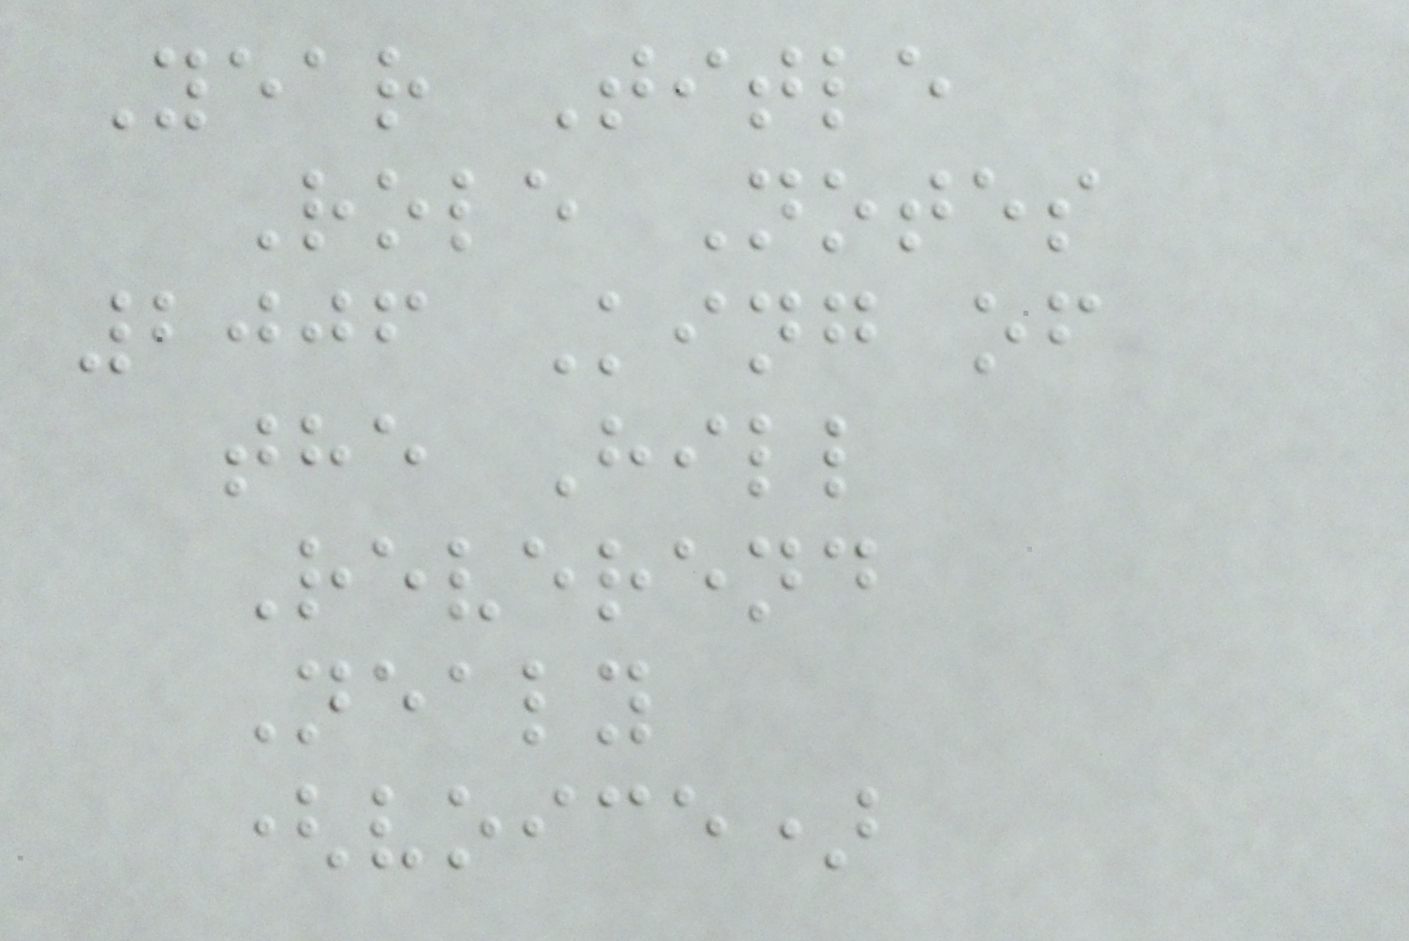Year Title
Role Notes
2006 King of
the Hill
Reverend
Nealy
(voice)
